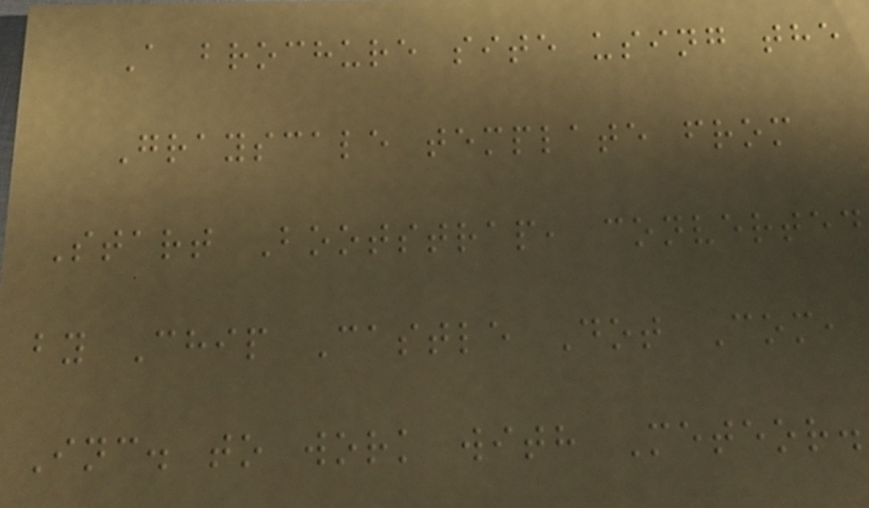A brochure site using the
Grayscale template from
Start Bootstrap, converted
by Chip Castle Dot Com,
Inc. to work with Meteor.
